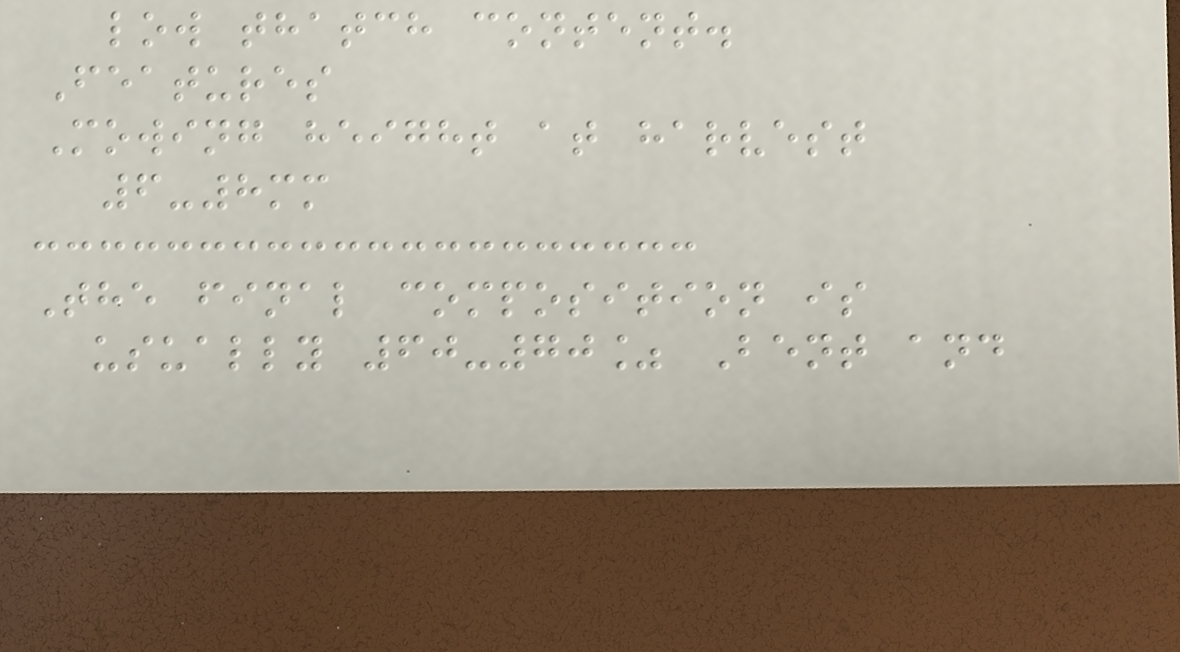low thatch content.
Features
Mowing height at harvest
6-8mm
The final composition is
usually 60-70% Bent and
